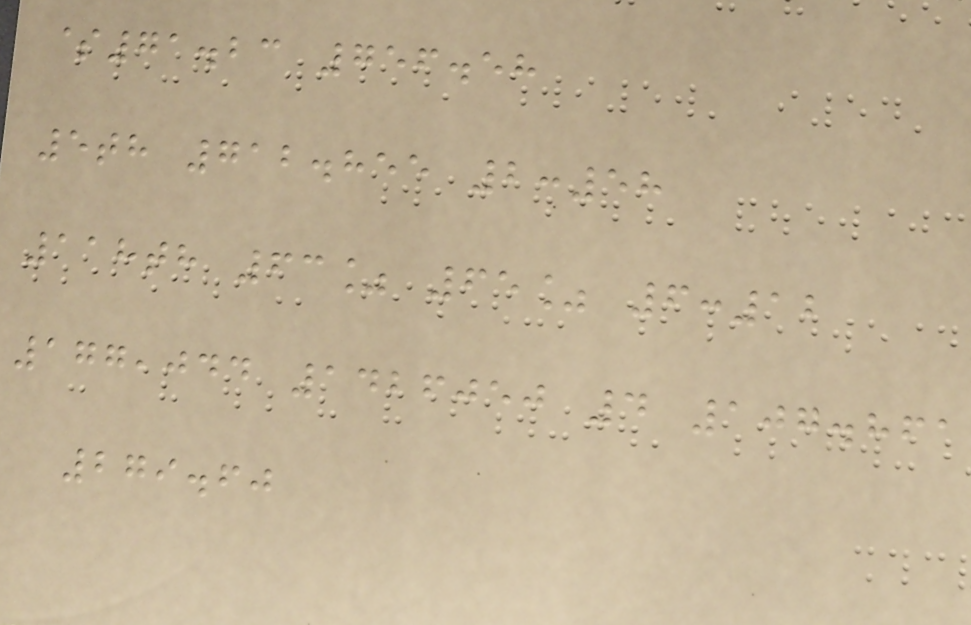$71.23 756.58
5th 712.855 2:58
118th 63% 65% 6:12
177,044 1426050 4 107.861
279.60
